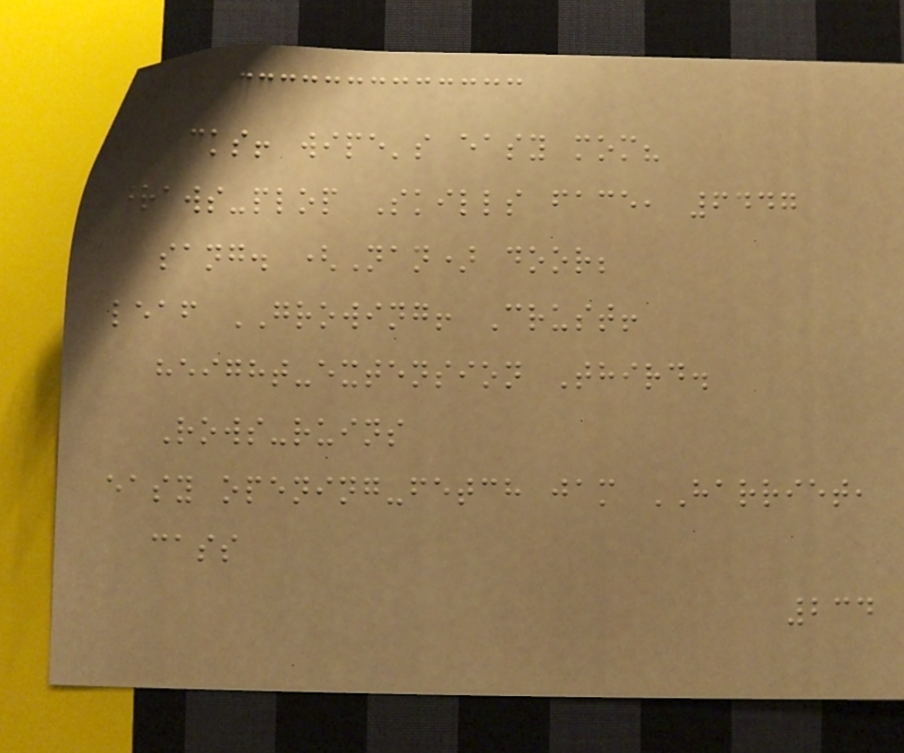bricks! wipe's easy mom?
draws-plop Skills face, 6447
sang. (Nan) door;
leaf GROWING! Crust!
height-extension Third.
Rows-ruins
easy opening-fetch jam HARRIET,
cass
234
